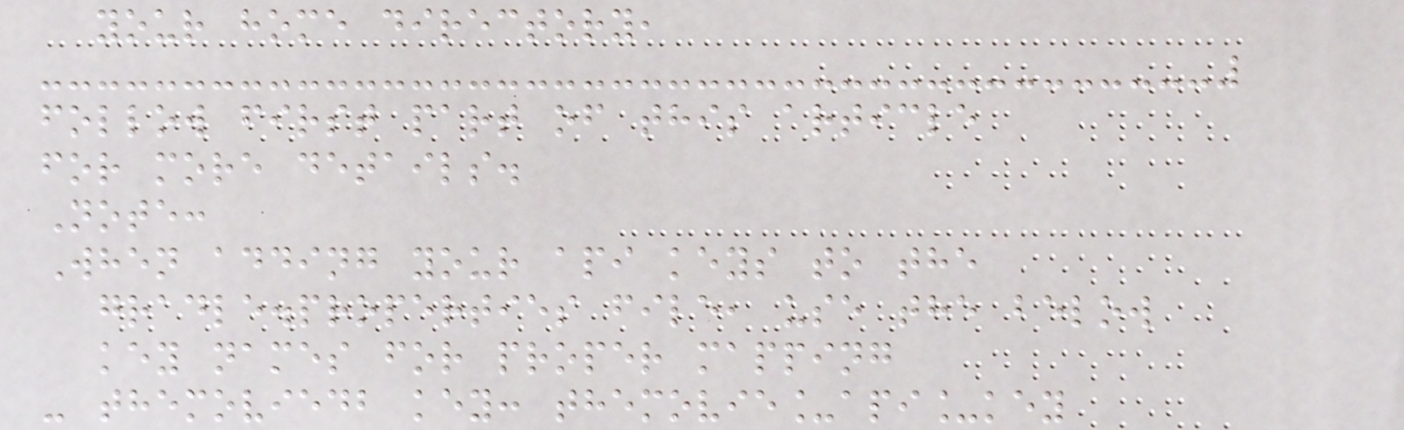your home directory,
follow first part of this article
for more details.
Note:
When adding your api keys to the
gradle.properties file, use the below
key names for proper mapping
- themoviedb key: themovie_api_key
